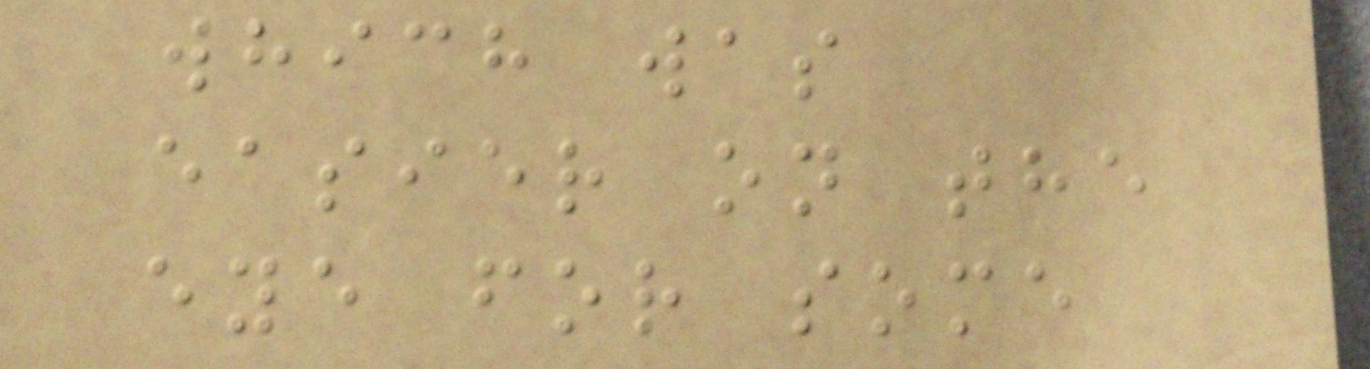which was
easier on the
eye for some
